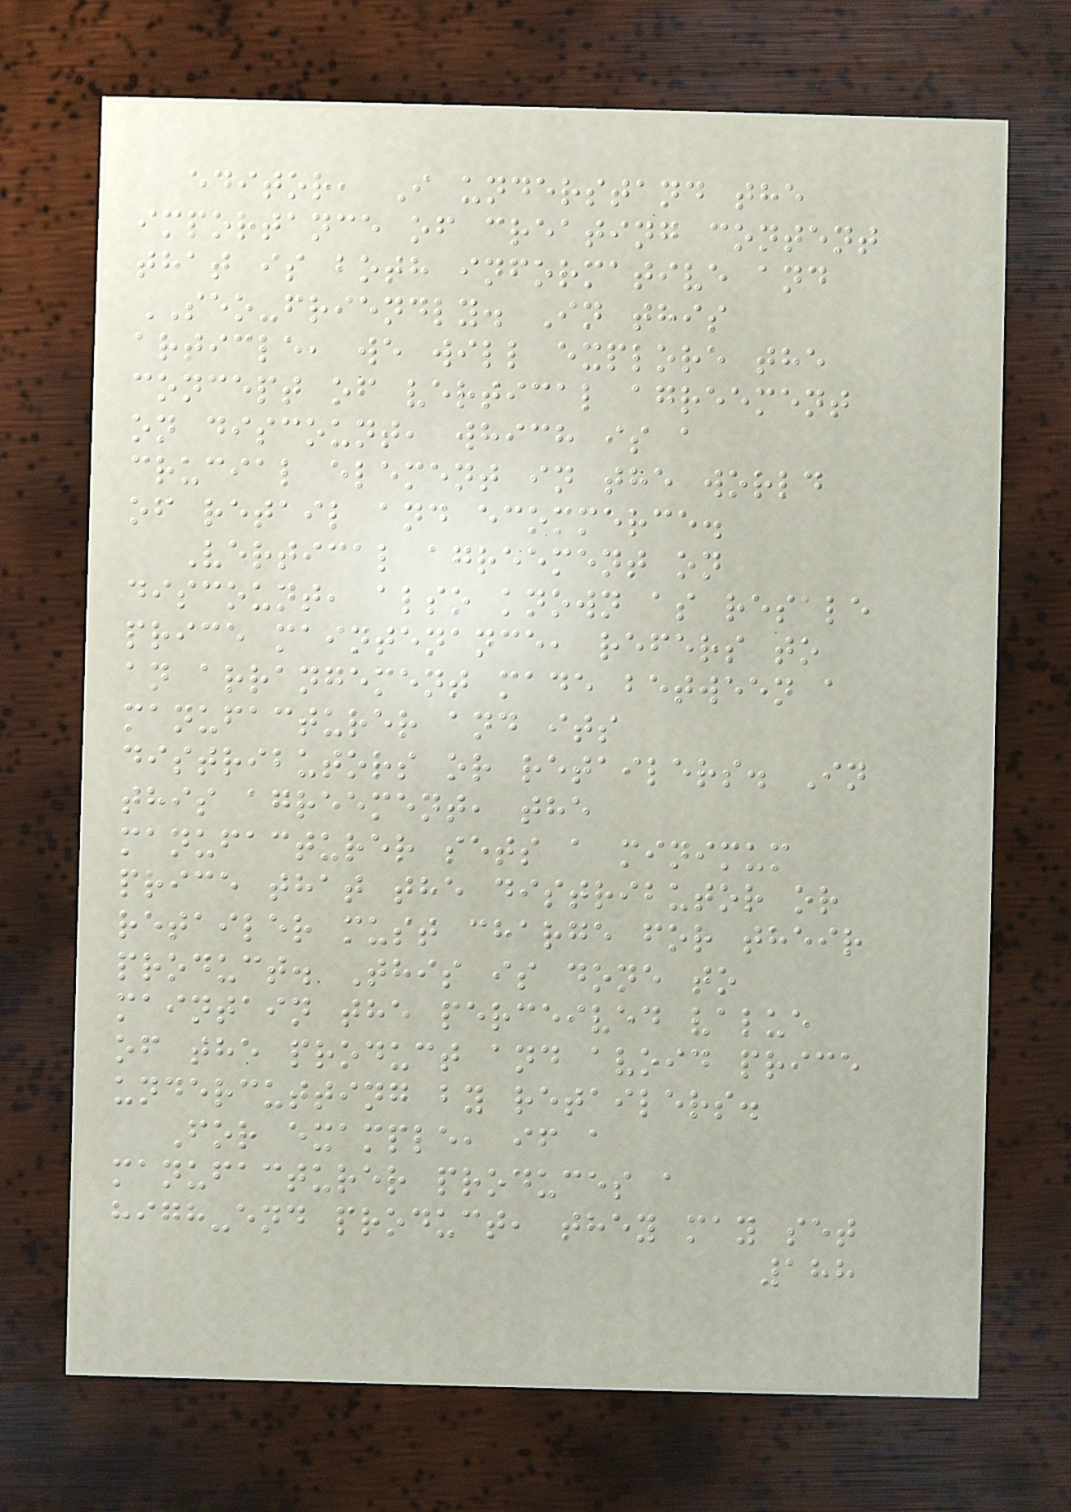editor, I understand the
importance of creating content
that is both informative and
SEO-friendly. In this
article, we will explore the
concept of vertical agreement
on discount, which is a
crucial element in the world
of retail and ecommerce.
Vertical agreement on
discount, also known as resale
price maintenance, refers to
an arrangement made between a
manufacturer and its
distributors or retailers. In
this agreement, the
manufacturer sets a minimum
price that the distributor or
retailer must charge for their
product. This is done to
maintain the perceived value
of the product and avoid price
undercutting by retailers.
For example, if a
manufacturer produces a
high-end product, they may set
188
